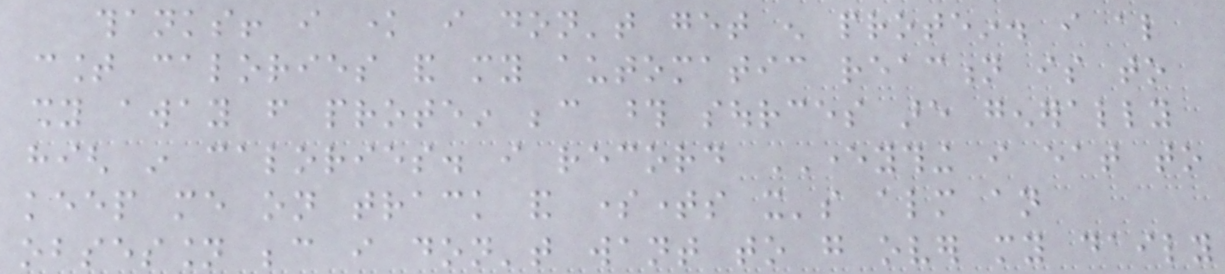thanks! i know i don't get enough protein. i also
count calories and my automatic reaction is to
shy away from protein because those sources are generally
high in calories. i record EVERYTHING i eat to
keep me on track and sometimes it's almost an
obsession because i don't want to go over my daily
